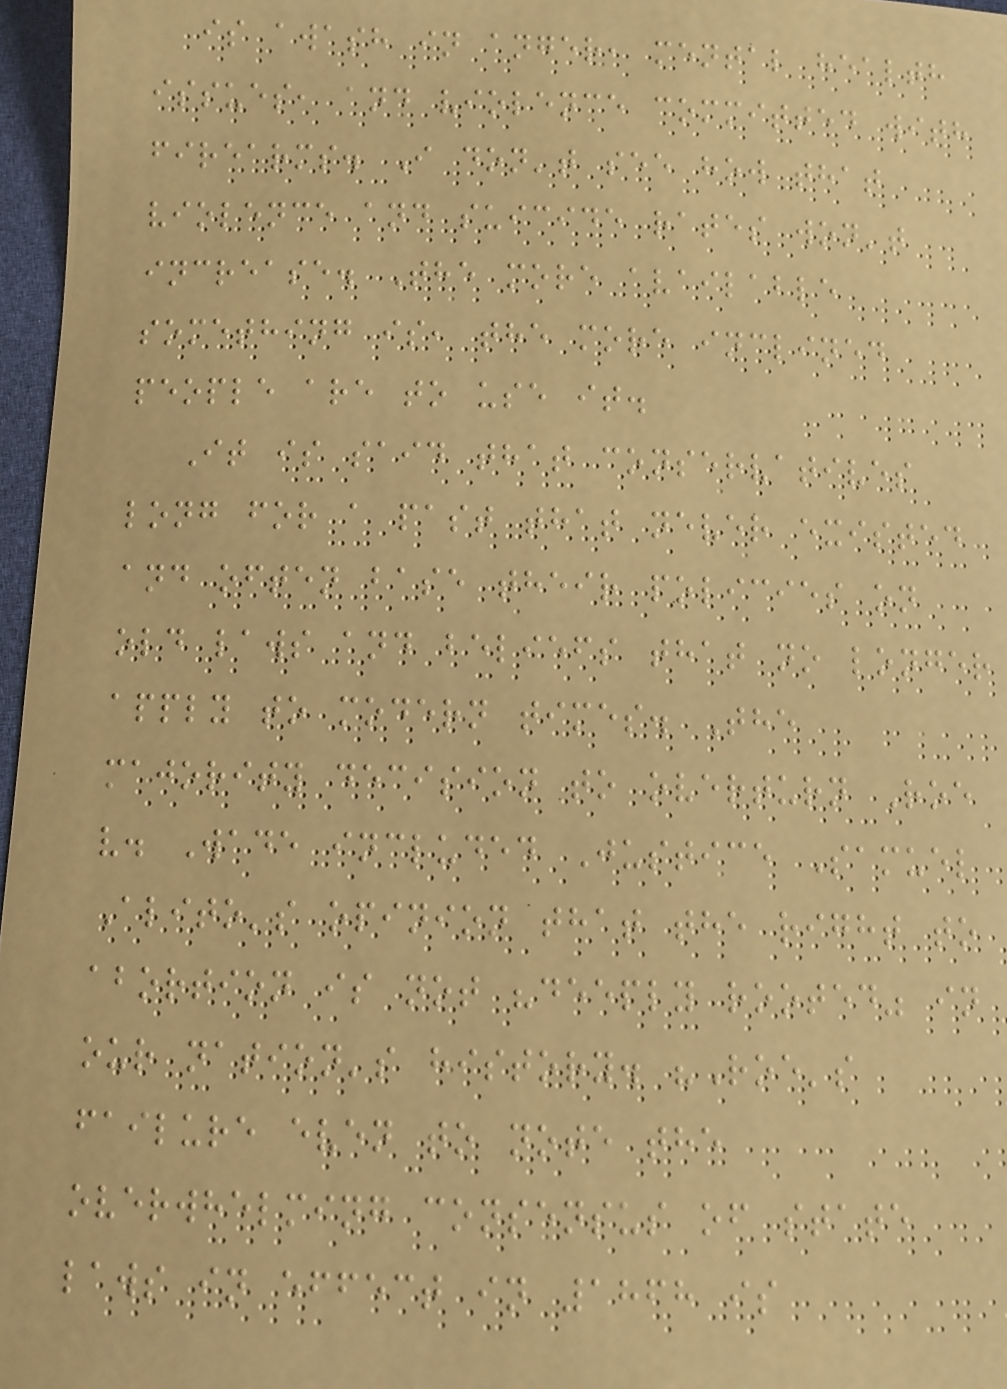is awash in anger, mental health
issues, and violence committed with
firearms. I don't see how that
violence and suicide rates won't
increase. The more available
something is, the more inclined
people are to use it.
It is said that conservatives
long for a past that never existed
and often base their policies on
old laws and beliefs that no longer
apply to modern times. The
majority decision to overturn Roe
v. Wade included Justice Samuel
Alito's opinion that the right to
abortion is not "deeply rooted" in
our nation's history. "Roe's
failure even to note the
overwhelming consensus of state
laws in effect in 1868 is
